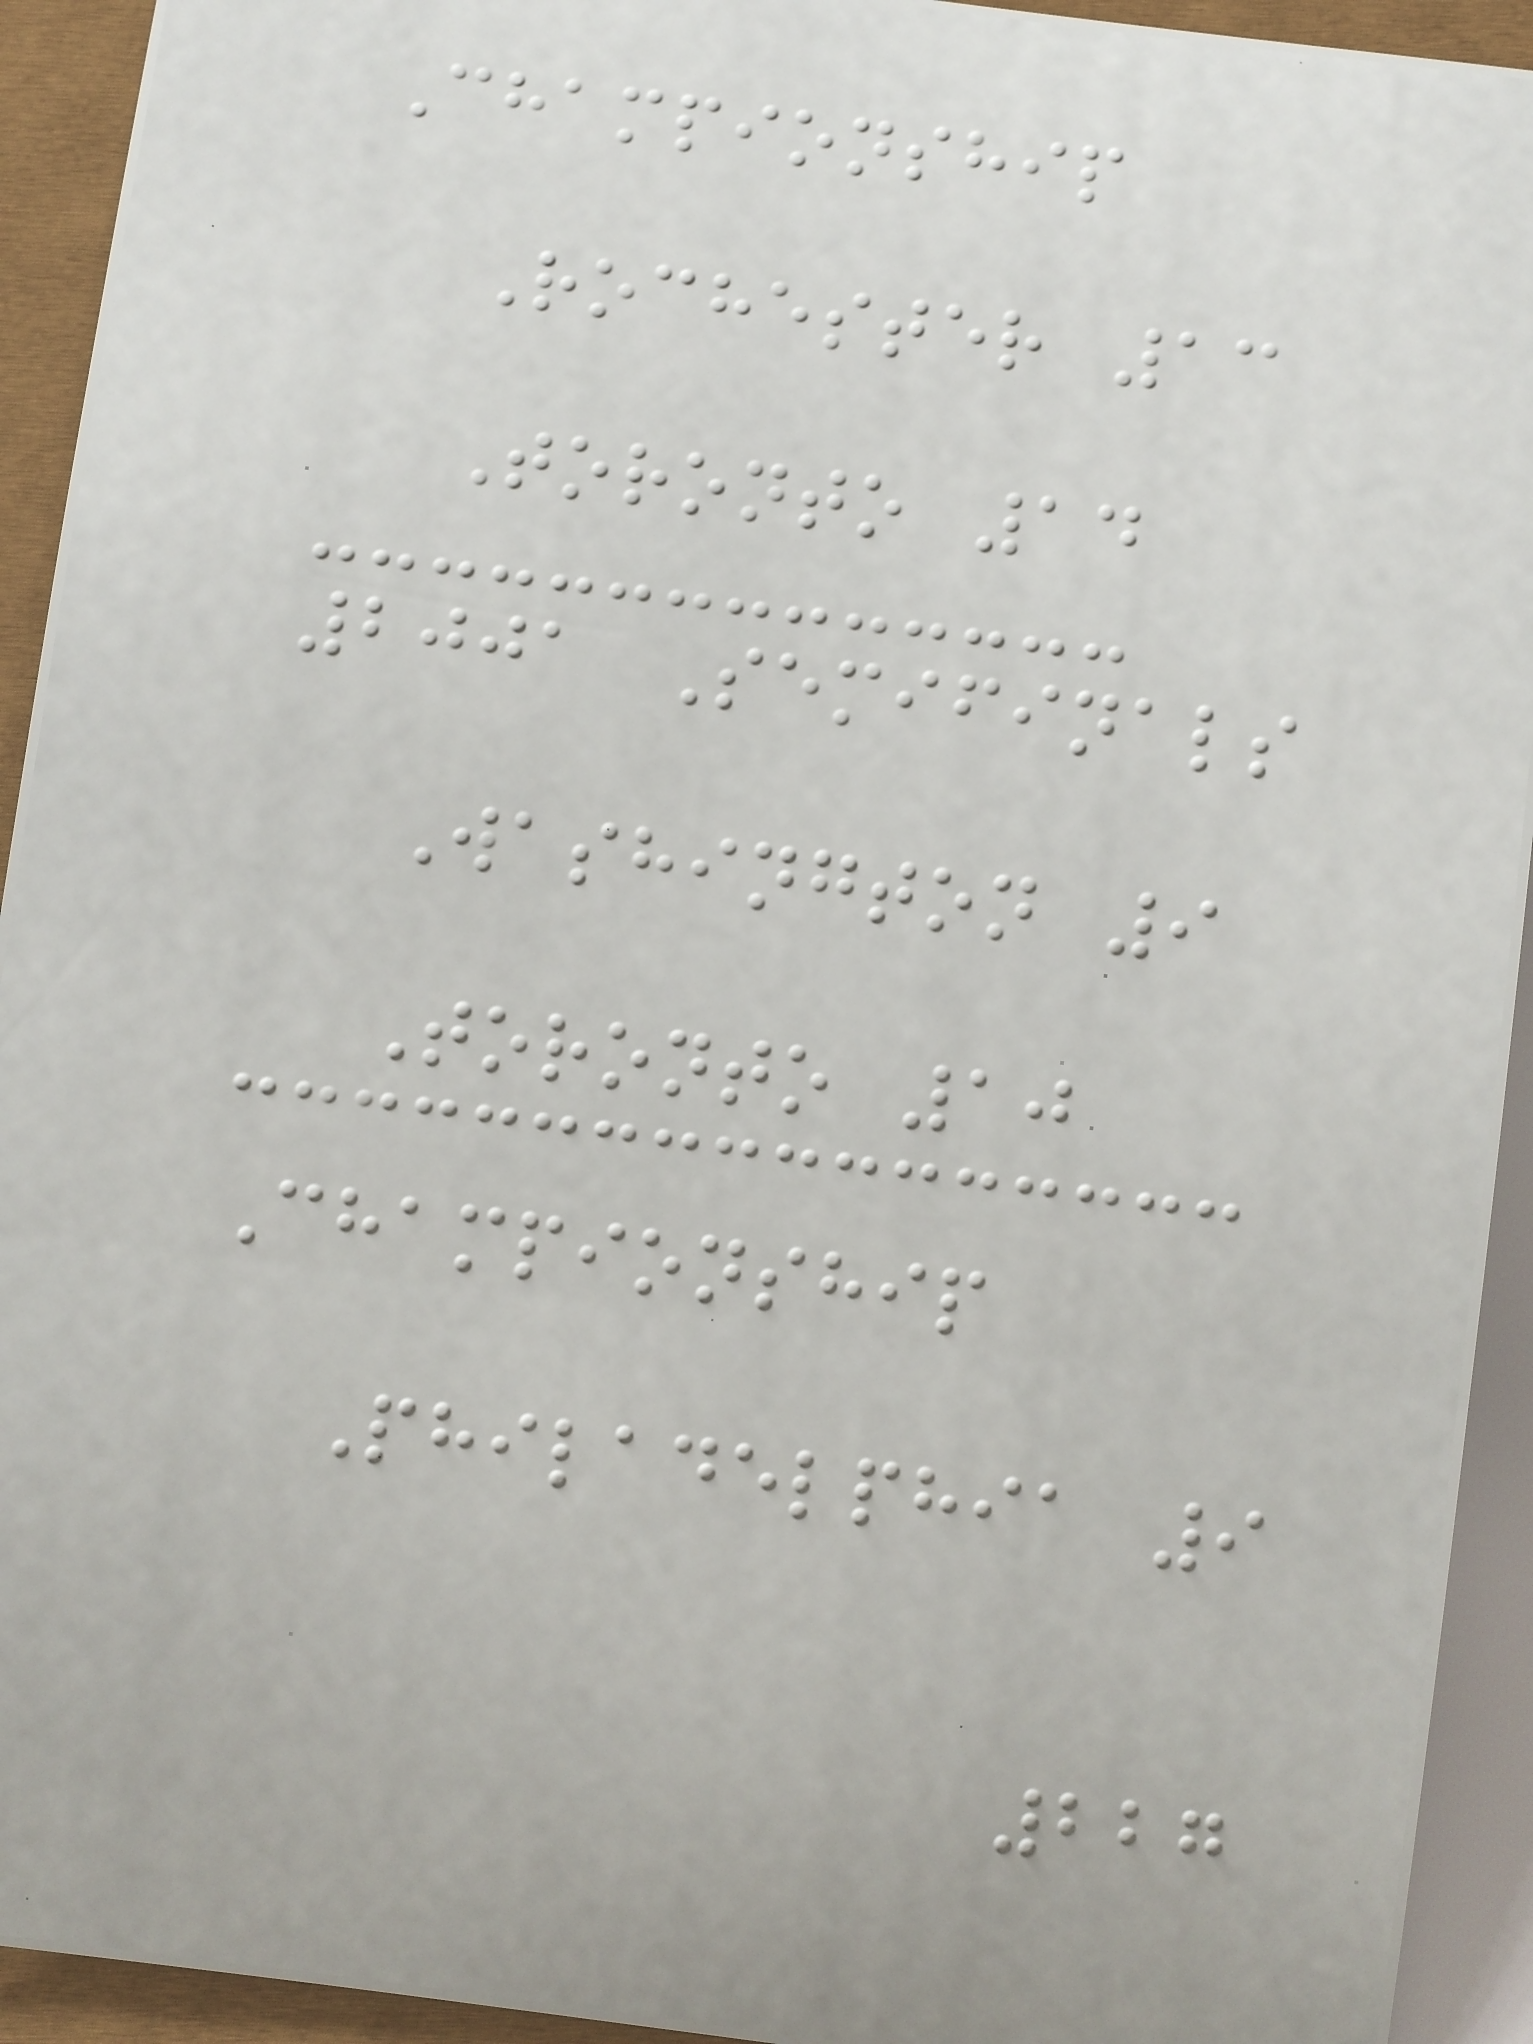Championship
Rochester 13
Toronto 14
2001 Semifinals
Washington 9
Toronto 10
Championship
Philadelphia 9
227
